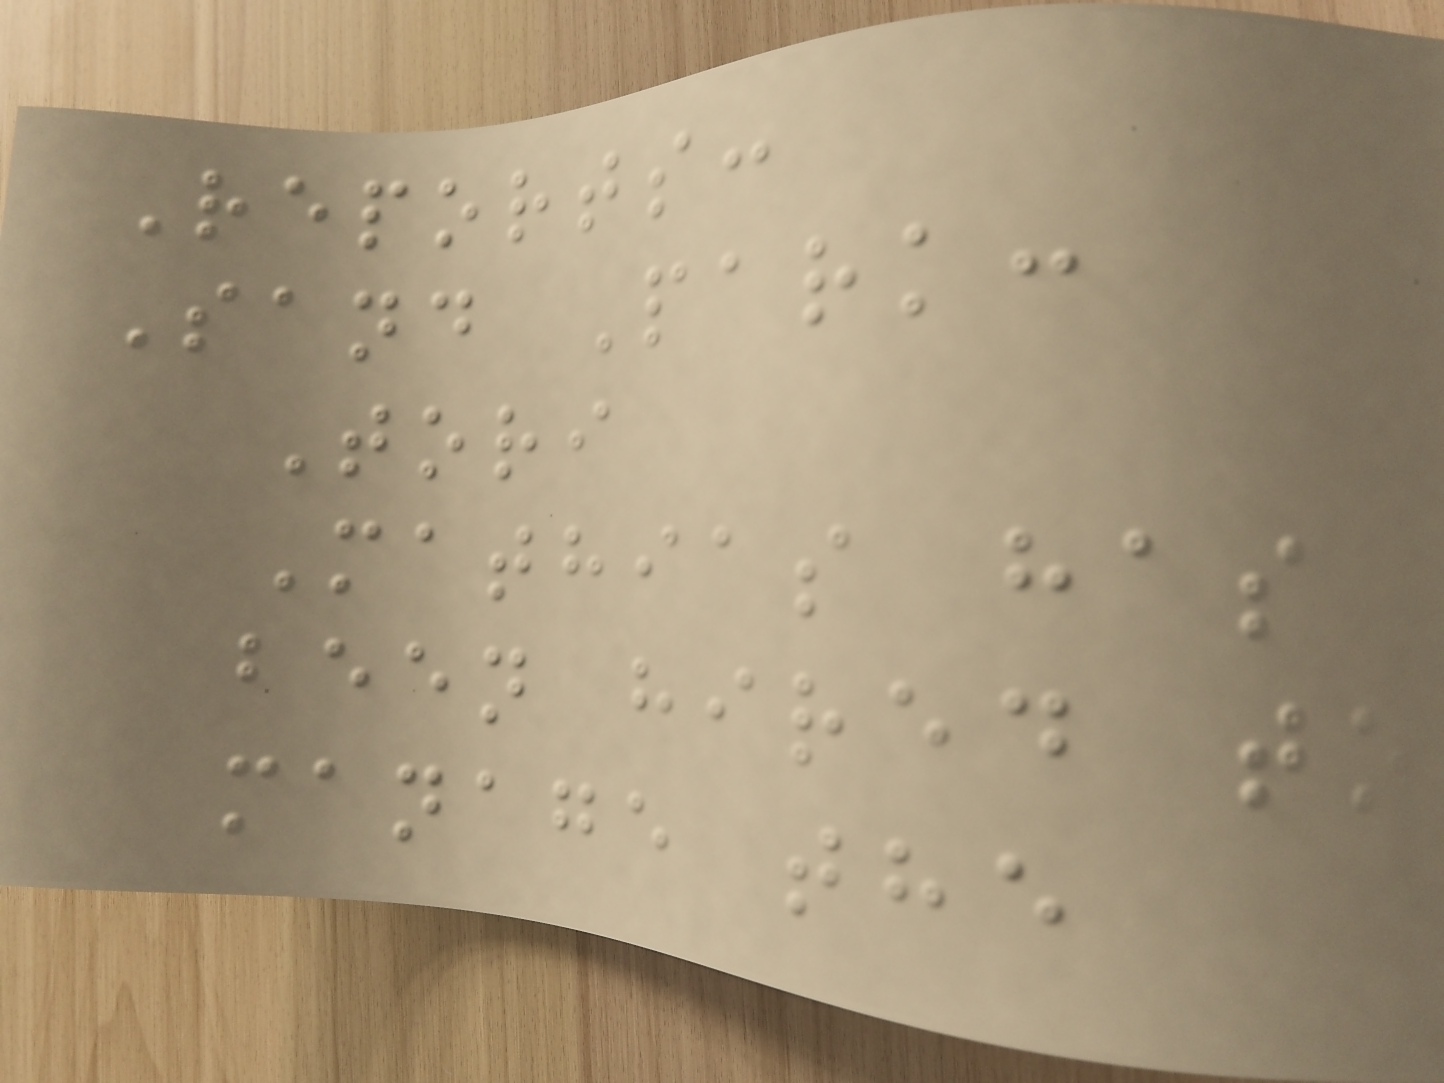Reports:
Sand Park:
Tori
Mathias has
been hired to
manage the
